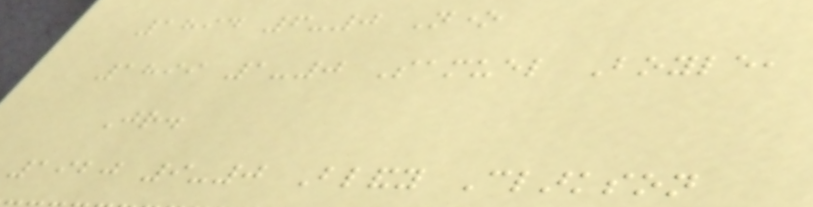1894 6-0 None
1899 1-0 Samuel Boyle,
Jr.
1920 9-0 Blandy Clarkson
